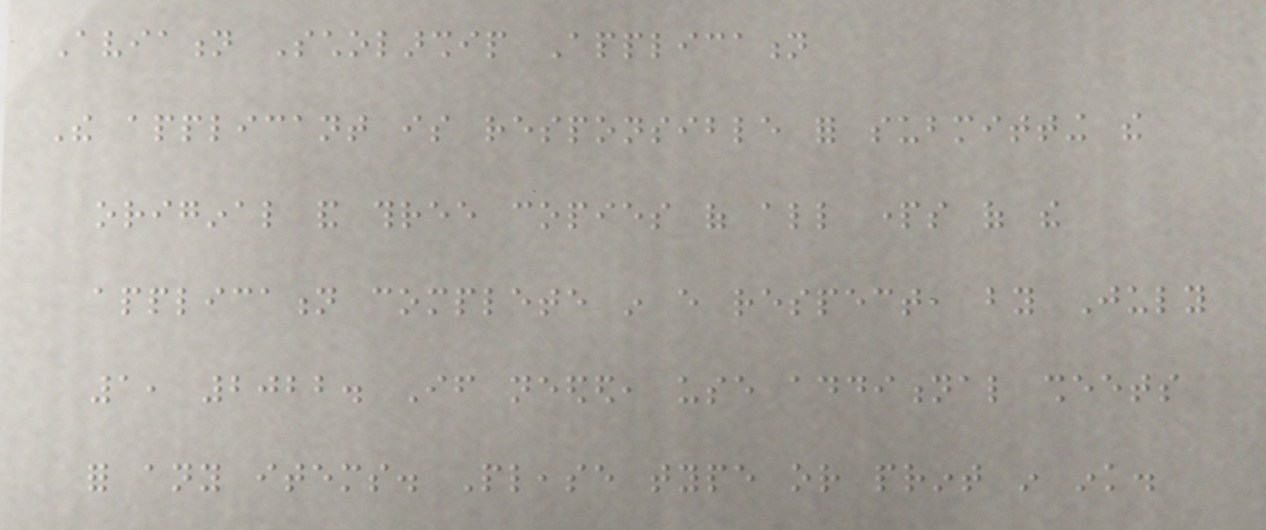Aviation Scholarship Application
The applicant is responsible for submitting the
original and three copies of all parts of the
application complete in every respect, by July
1, 2022. If needed, use additional sheets
for any items. Please type or print in ink.
